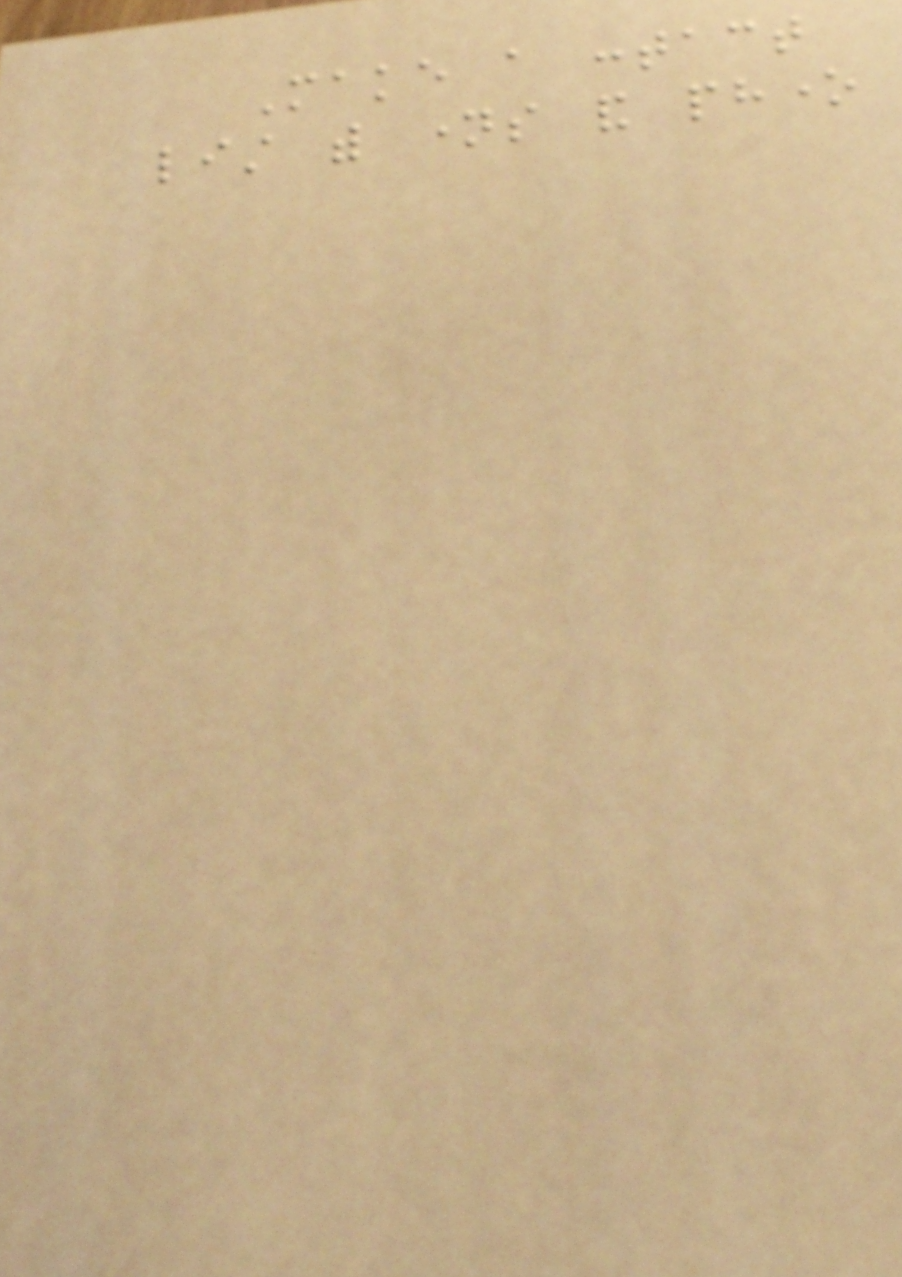Make a contact
list with names and phone
